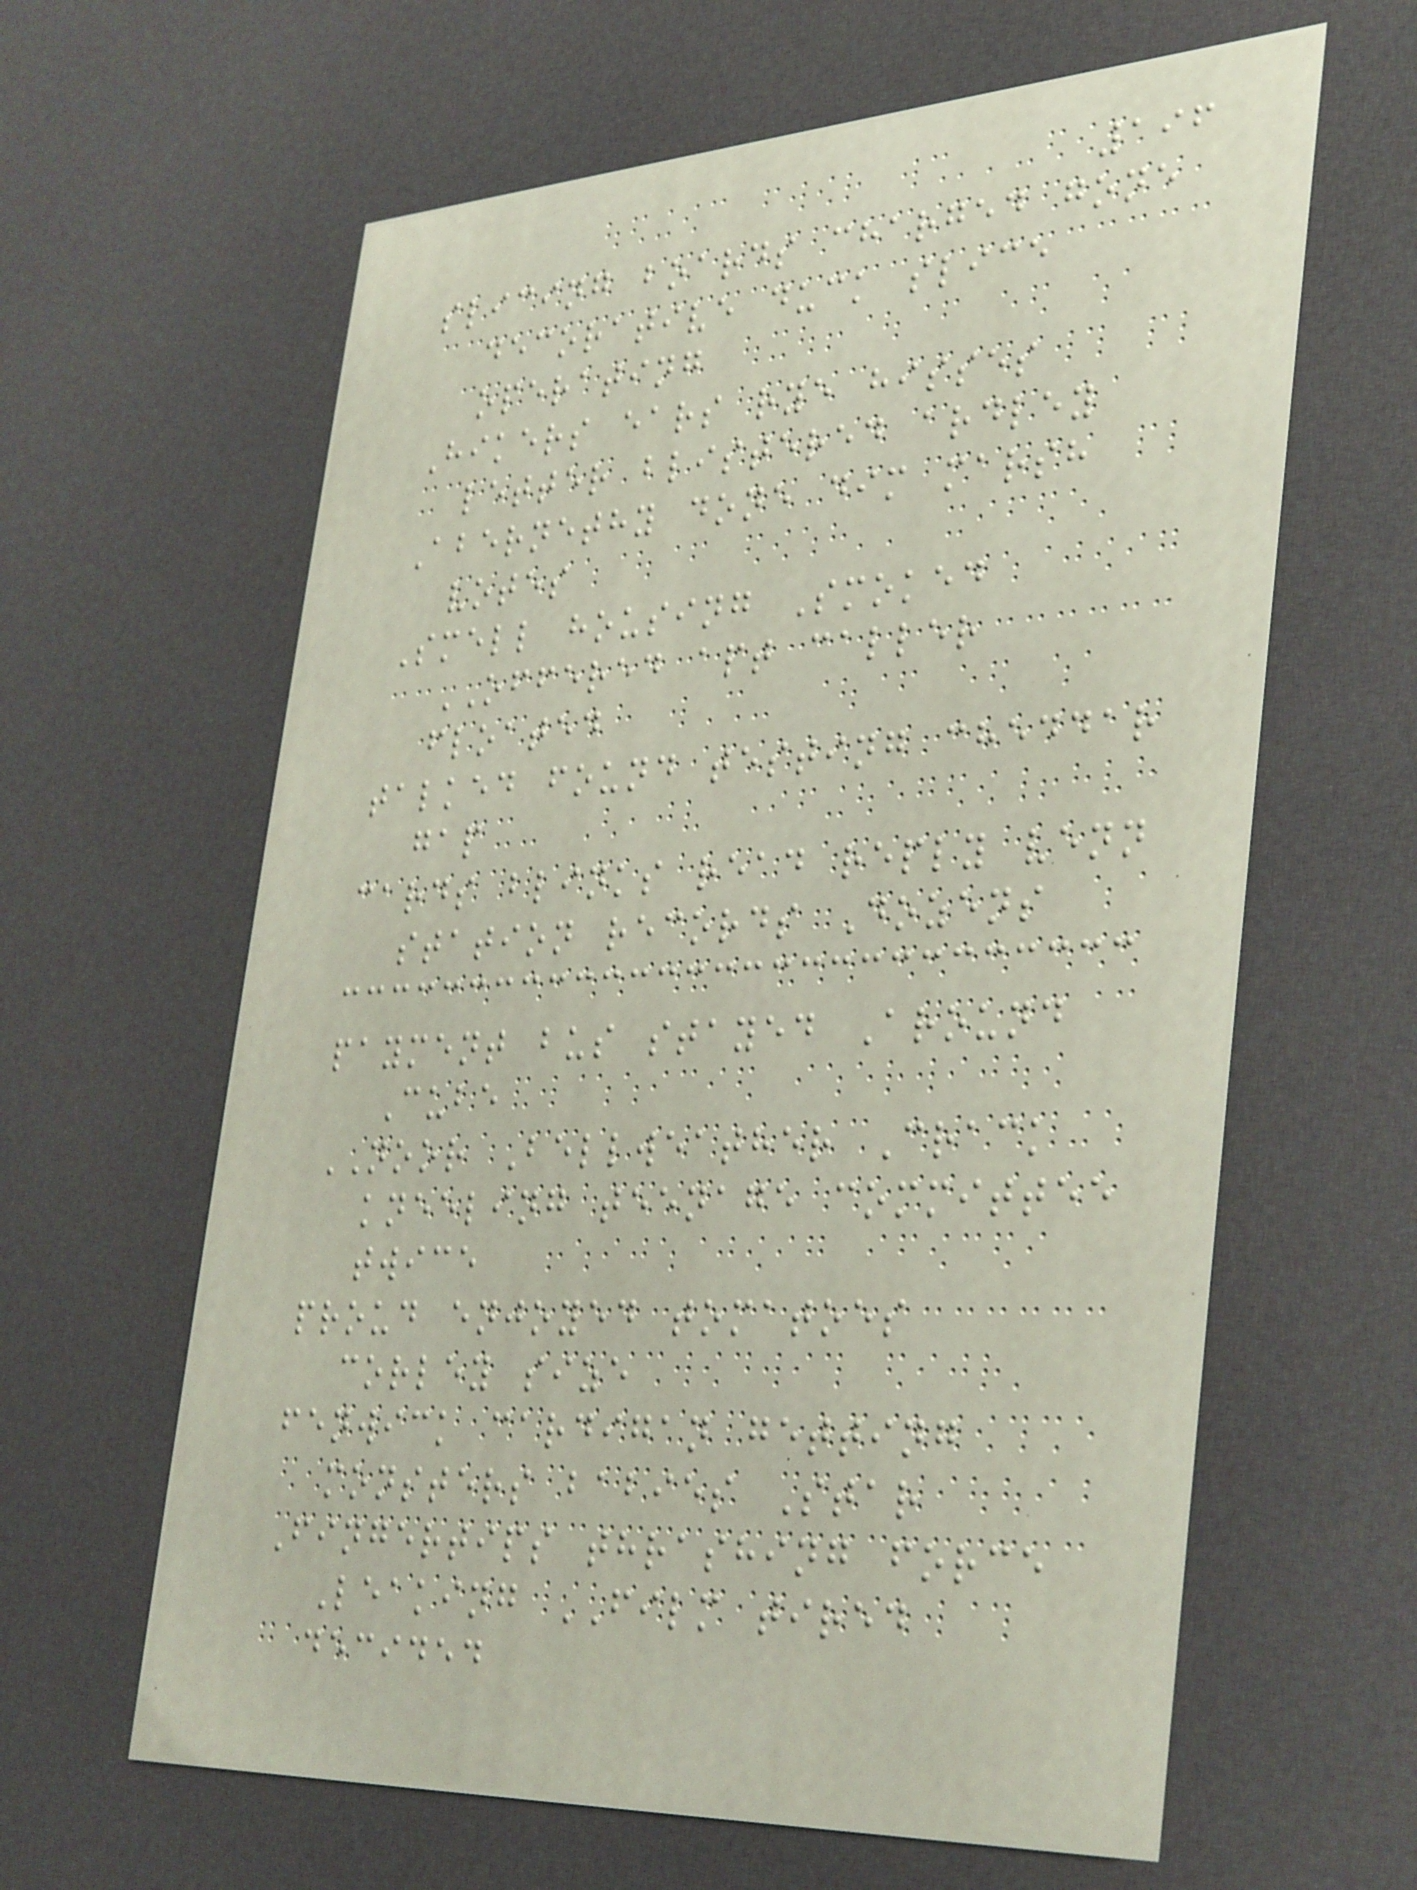196
slicing boards charged gone
decorative duck slice
operating
Hikers ears rye hisses
letter blistered ardley
Abernethy done dim marsh
votes
Smell housing Smoked
OFFERED apt caller
floated
talked found testing cheddar
gap
cards blinks read reply venn
station records Dozens
payment bus stayed Around
Cube
NOOR Bellweather Crack
kneeling teenage committee
twice
proud enjoyed tomatoes
corley size
fenwick cardigan getting
monsters babies Star
Fingertips thrashing force
Leaking FILM tired
decided
